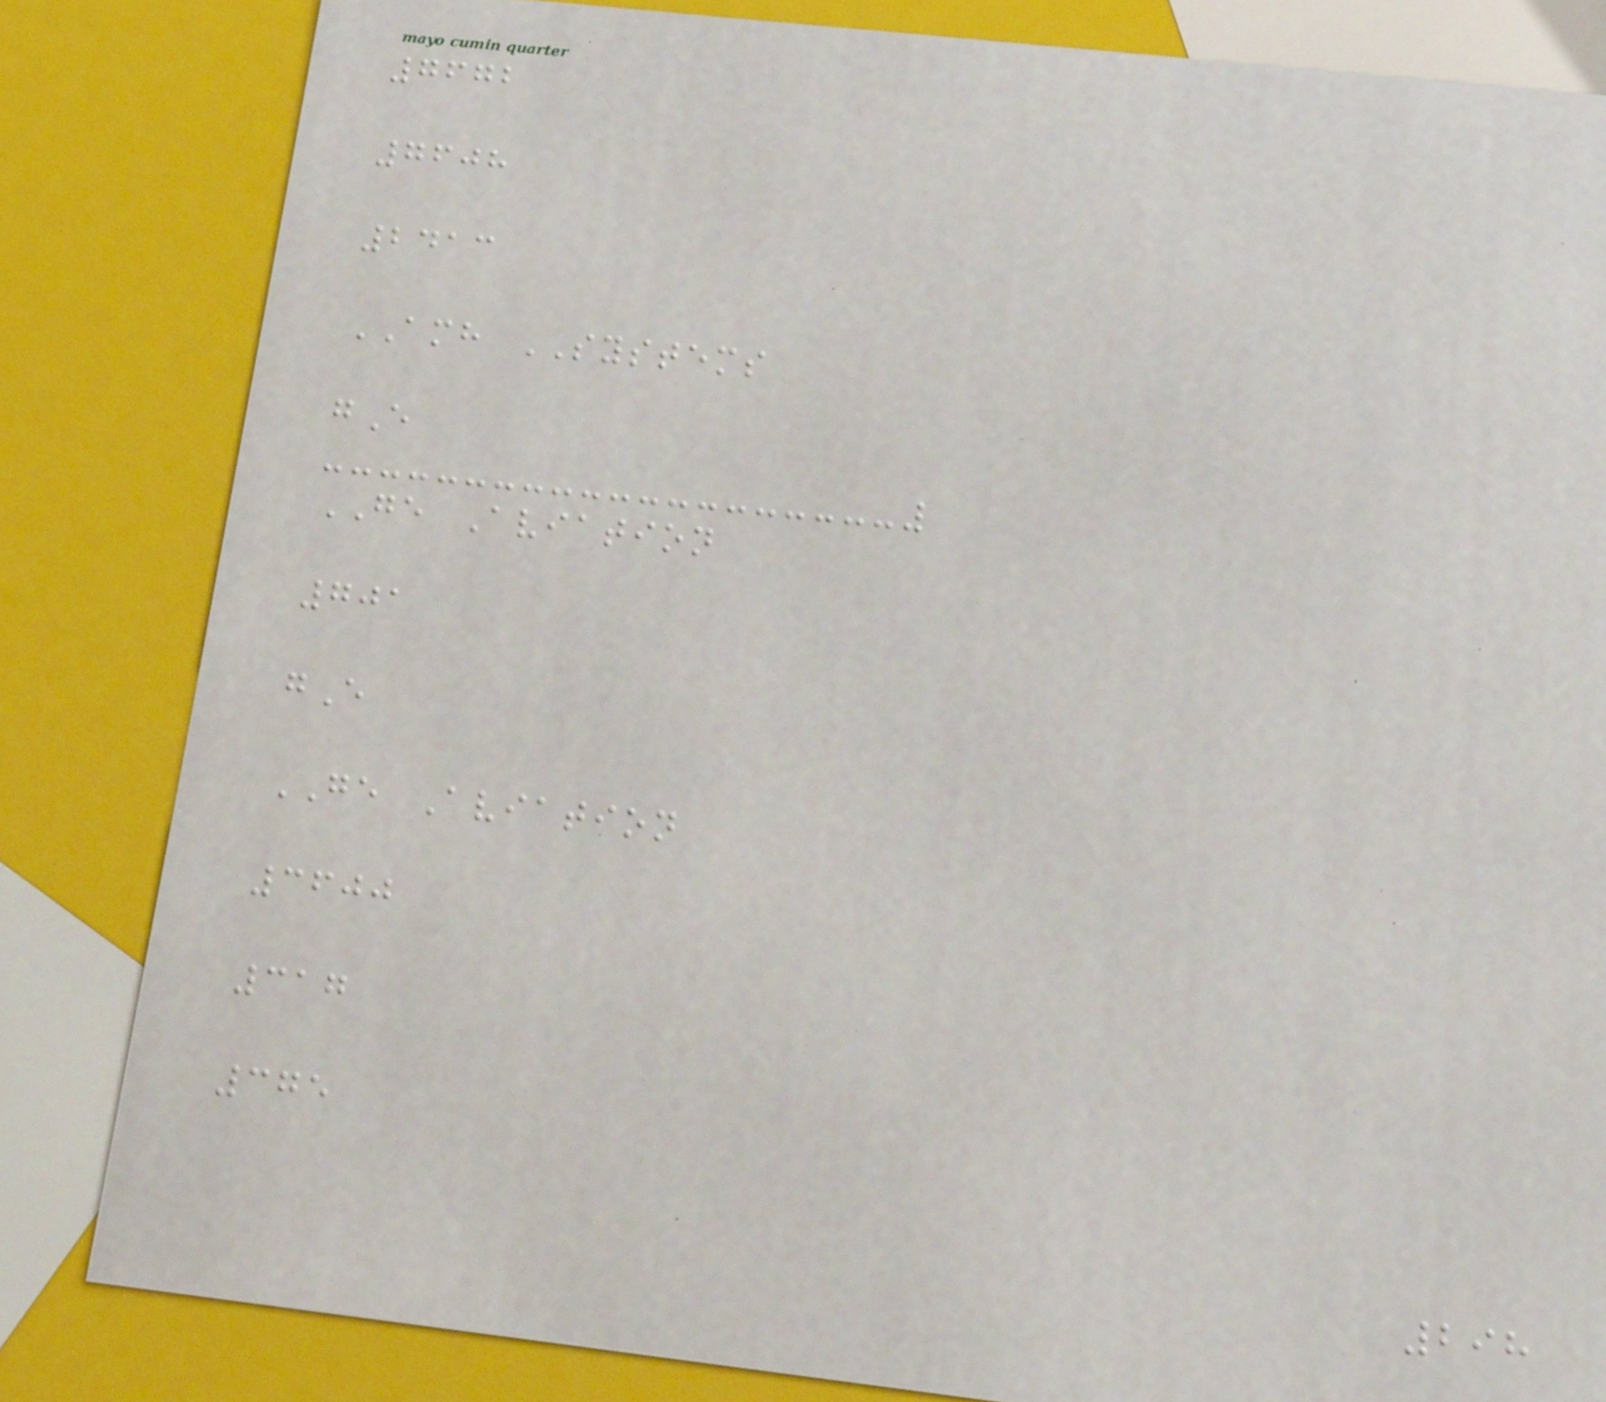7672
7608
2413
AMH SYSTEMS
gE
GE Aviation
701
gE
GE Aviation
3600
317
375
298
